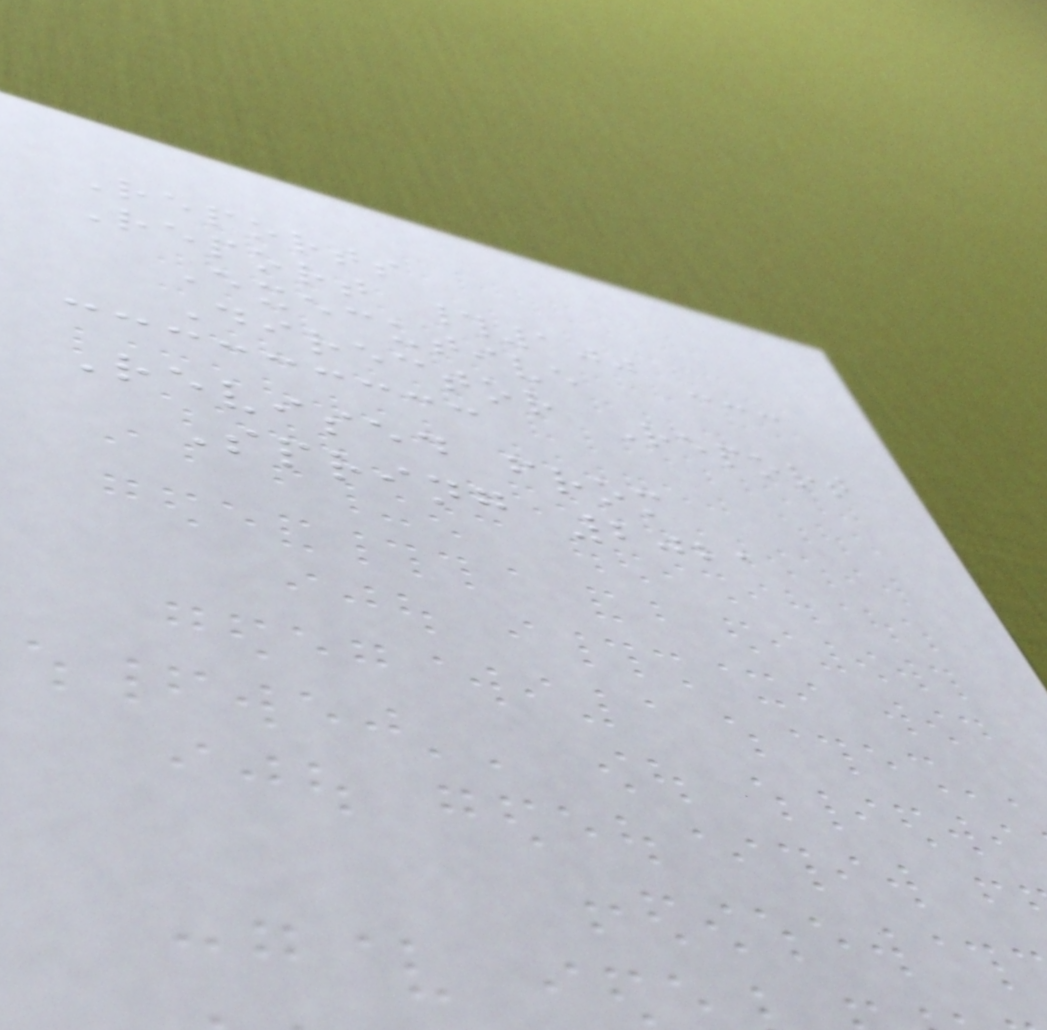Reports
Report #100 ---
Executive
Director Report
Revised from
Spring 2021
